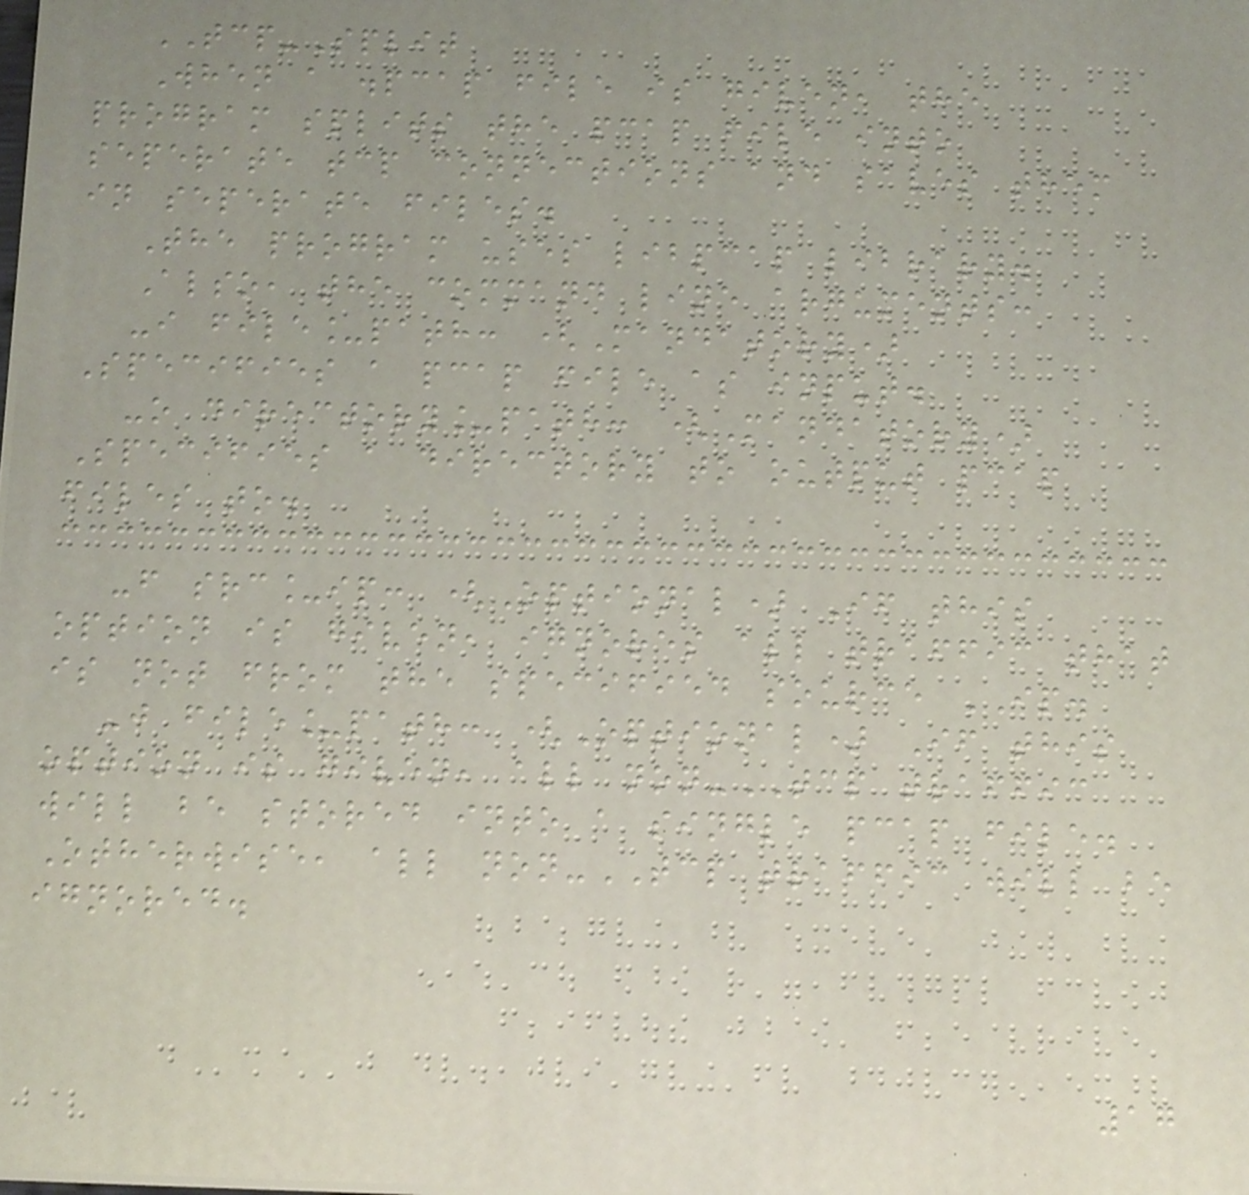TCP-Split
When a .pcap file is given, the
program splits the pcap file into
seperate tcp connections and saves them
in seperate files.
The program uses libpcap library.
Also, the command line arguments:
-i file_path: (Mandatory)
Specifies a pcap file as input.
-o directory_path: (Mandatory)
Specifies a directory to output pcap
files to.
-f src_ip: (Optional) If this
option is given, ignores all traffic that
is not from the specified source IP.
-j file_path: (Optional) If this
option is given, all non-TCP traffic
will be stored into a single pcap file.
Otherwise, all non-TCP traffic will be
ignored.
17
